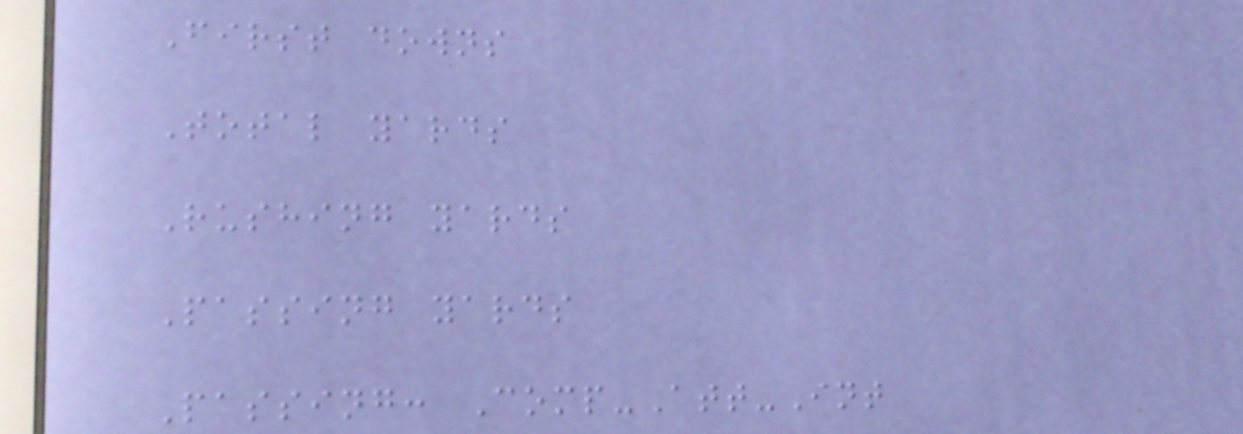First downs
Total yards
Rushing yards
Passing yards
Passing: Comp-Att-Int
